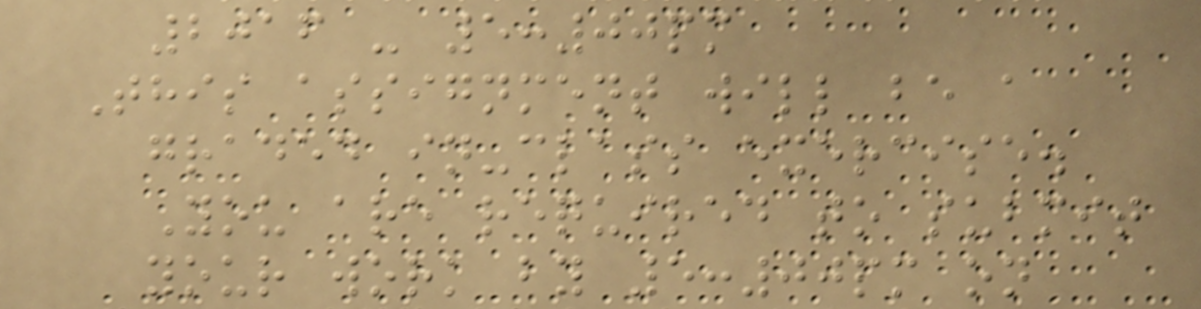2016 - 5:00pm
This assignment will be a
graded in-class exercise.
You are required to submit
your work by 5:00pm on
